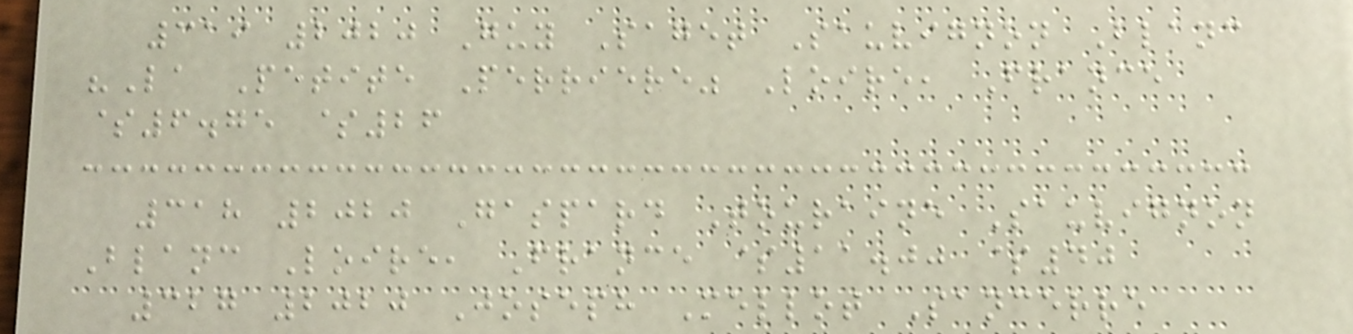319 2020 Guy Saget Sauvignon Blanc
"La Petite Perriere" Loire, France
$6.75 $26
318 2020 Gaspard Touraine Sauvignon
Blanc Loire, France $11.00 $40
327 2020 Joseph Mellot Sancerre
